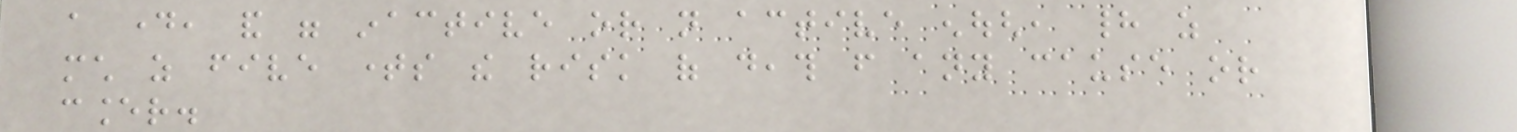a day, and were inactive or not active enough, had as
much as five times the risk of death from any cause or
cancer.
